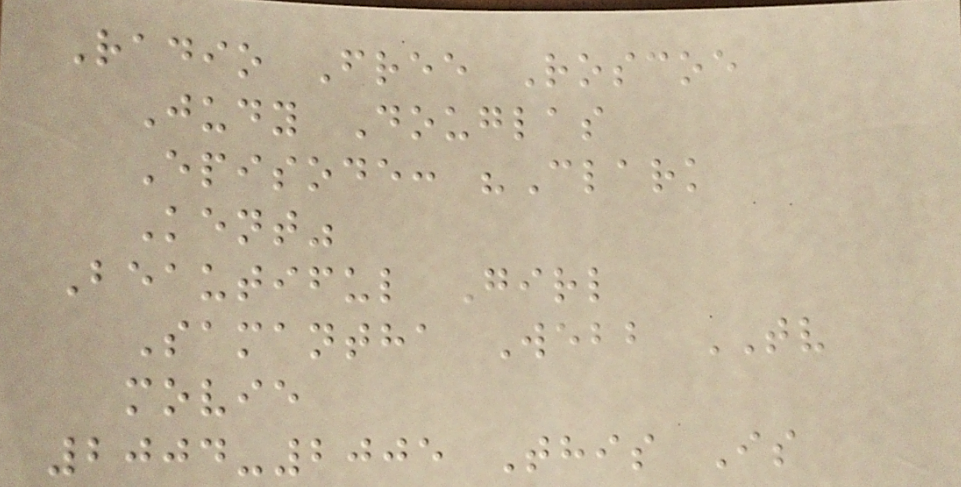Radio Free Roscoe
Judy Douglas
Episode: "Clark
Kent"
Beautiful Girl
Samantha Webb TV
movie
2004-2005 This Is
